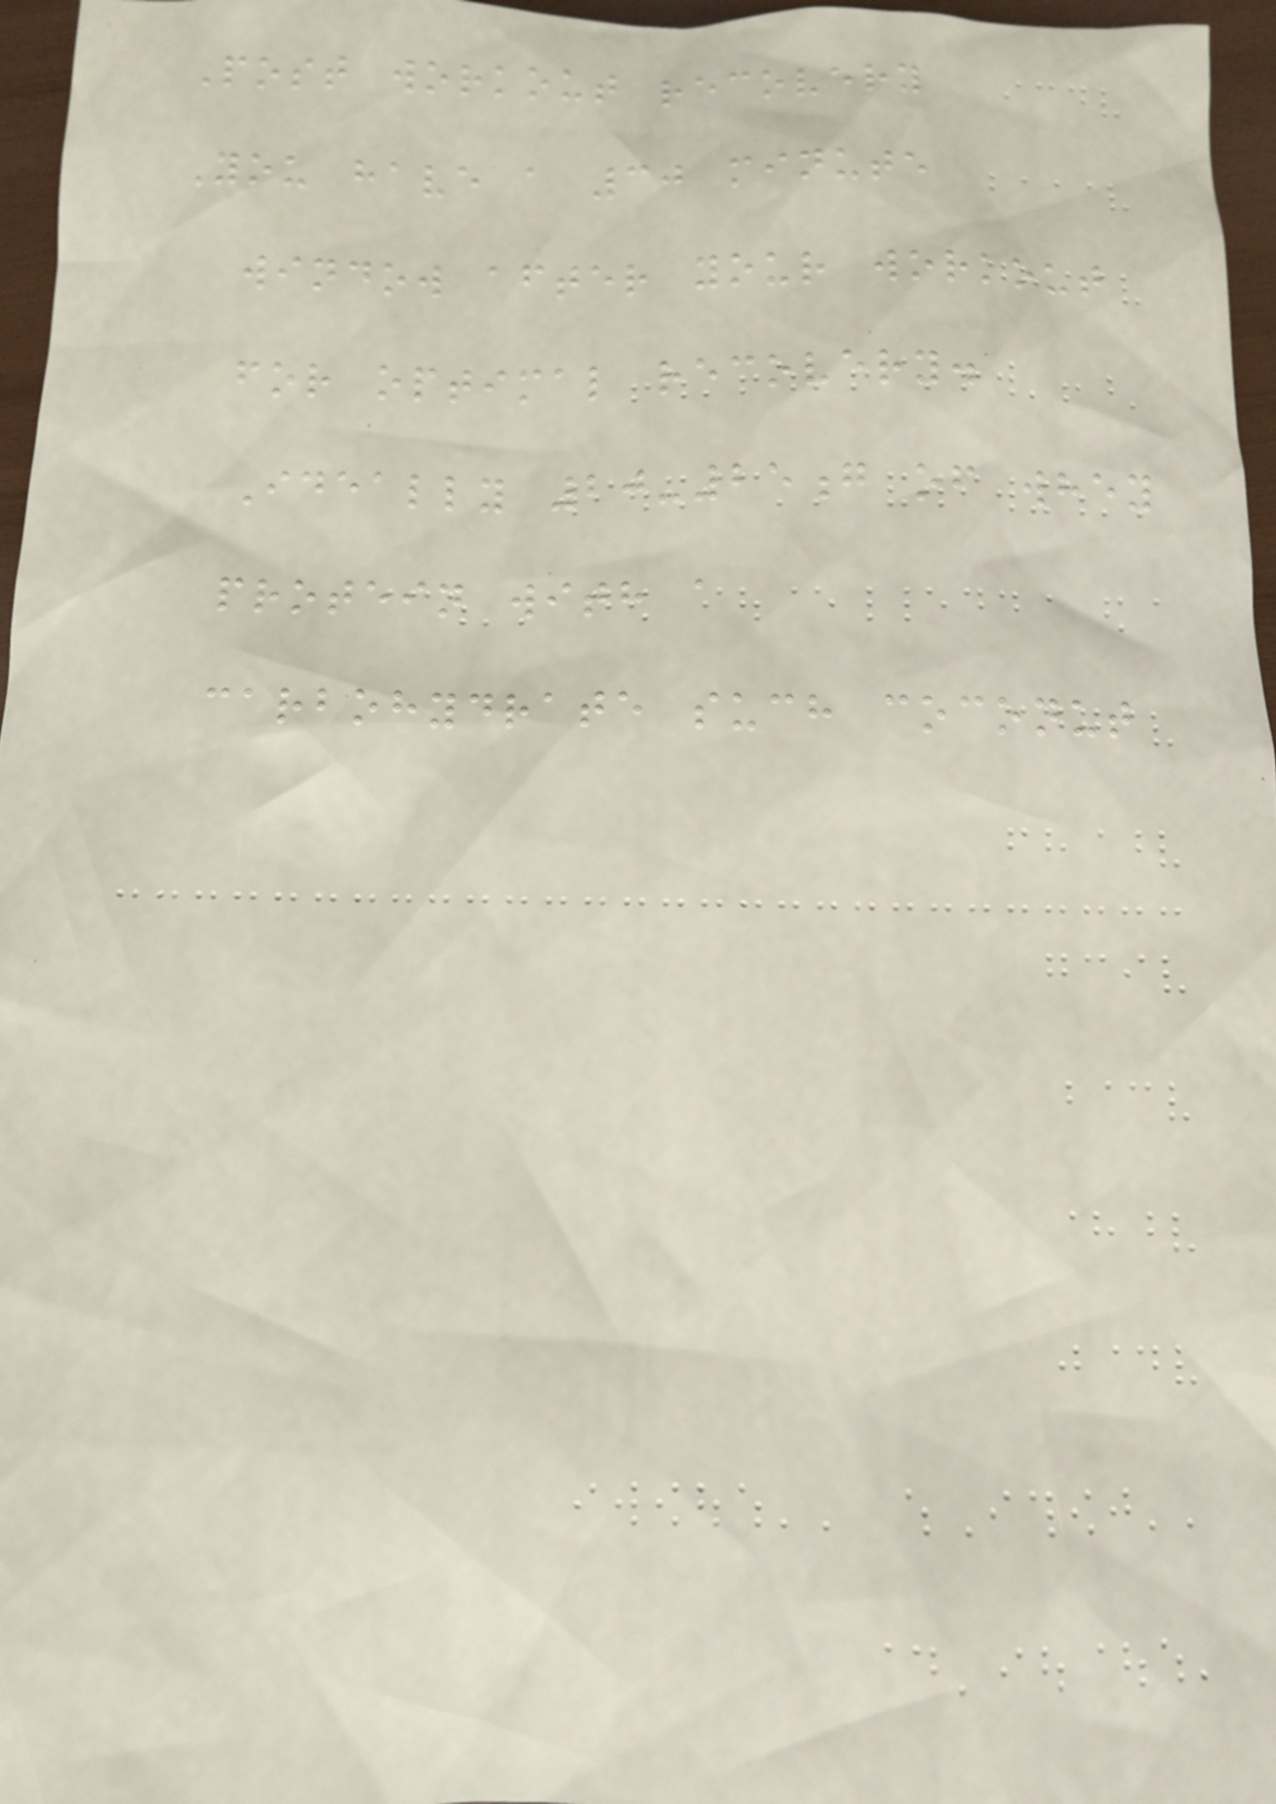Post workout recovery
You have a 30 minute
window after your workout
for optimal recovery.
Ideally 20-25g of whey
protein with a
carbohydrate such coconut
